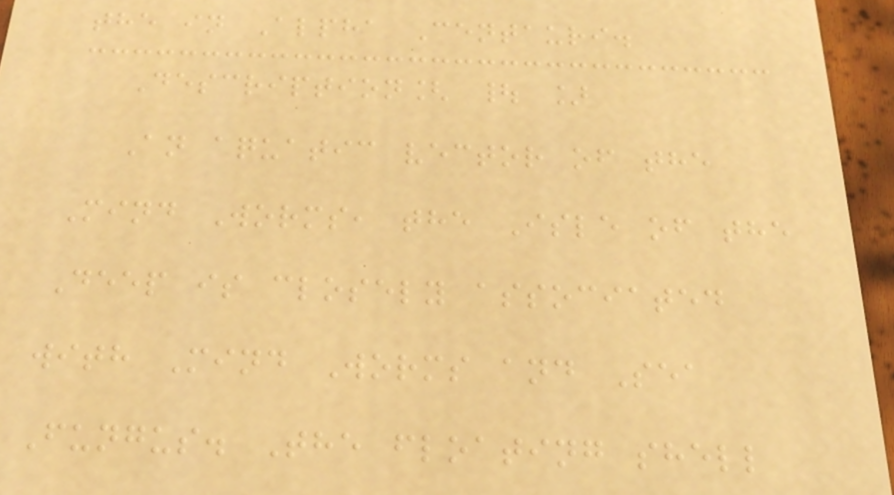the in Alpha Centauri.
Description[ | ]
An aquatic vector of the
Mind Worms, the Isle of the
Deep is closely associated
with Mind Worms and Sea
Fungus. The floating shell
